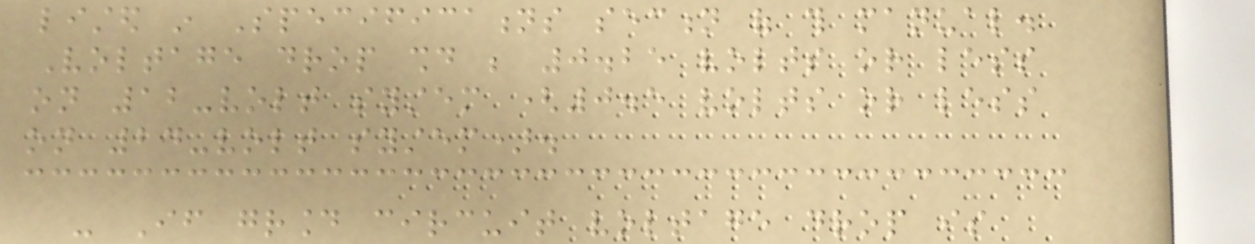listed in Specifications section of this manual.
Voltage drop should be 0.25 volts or less
on 12-volt system (0.5 volts or less
on 24-volt system).
- If ground circuit voltage drop is
